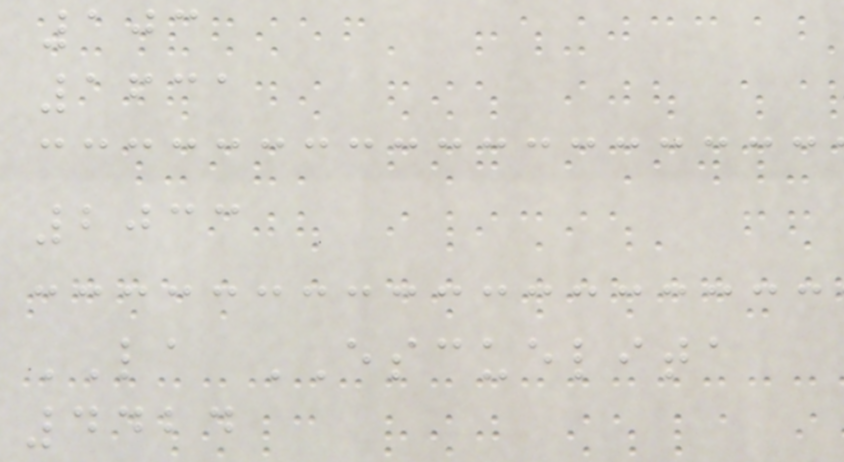103
1631
2033
LA ESCUELITA
4424
